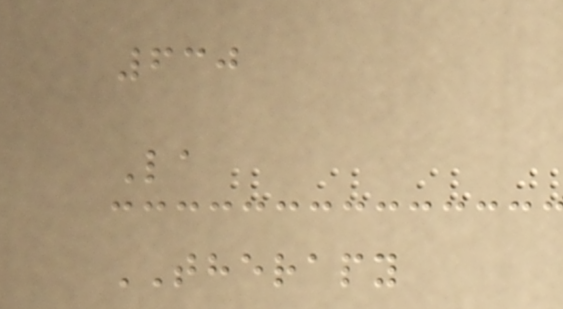630
La
THERAPY
